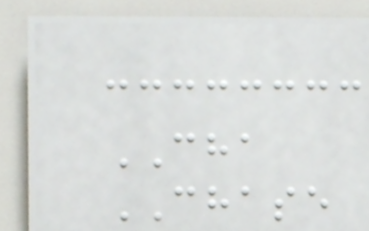CHA
CHASE
